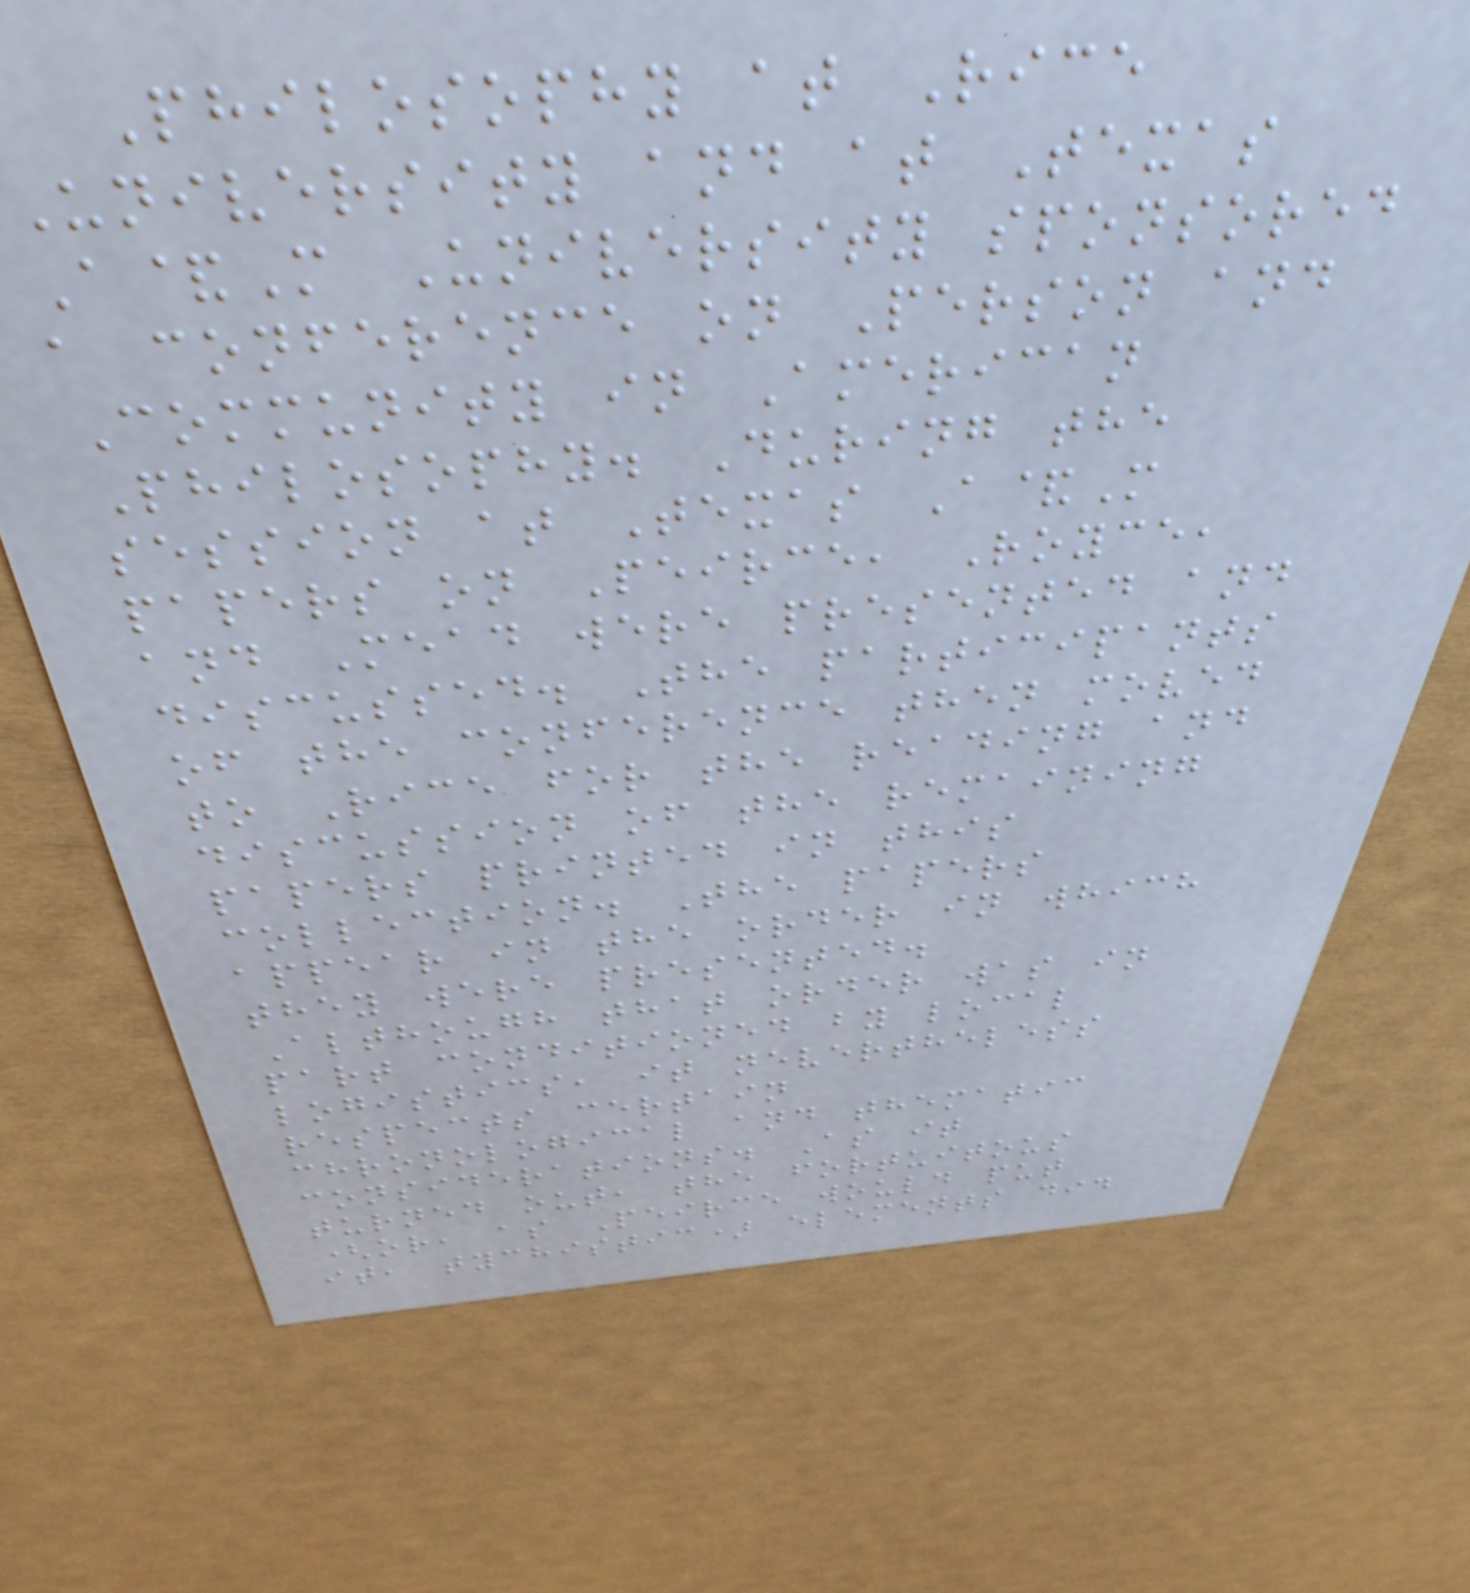Philosophy at Rice
University and at Texas
A&M University sponsored
a conference on Person and
Community in American
Philosophy. During the
session at Texas A&M
papers on Peirce, Royce,
and Mead were presented and
discussed. The participants
of the conference then moved
to Rice for the reading and
discussion of the remaining
papers printed in this
collection. The papers
appear in the order in which
they were presented.
Although that order was in
part conditioned by local
logistics, it nevertheless
respects certain
chronological and thematic
considerations. As it
turned out, the fortuitous
(or, as Peirce would put
it, tychistic) elements did
